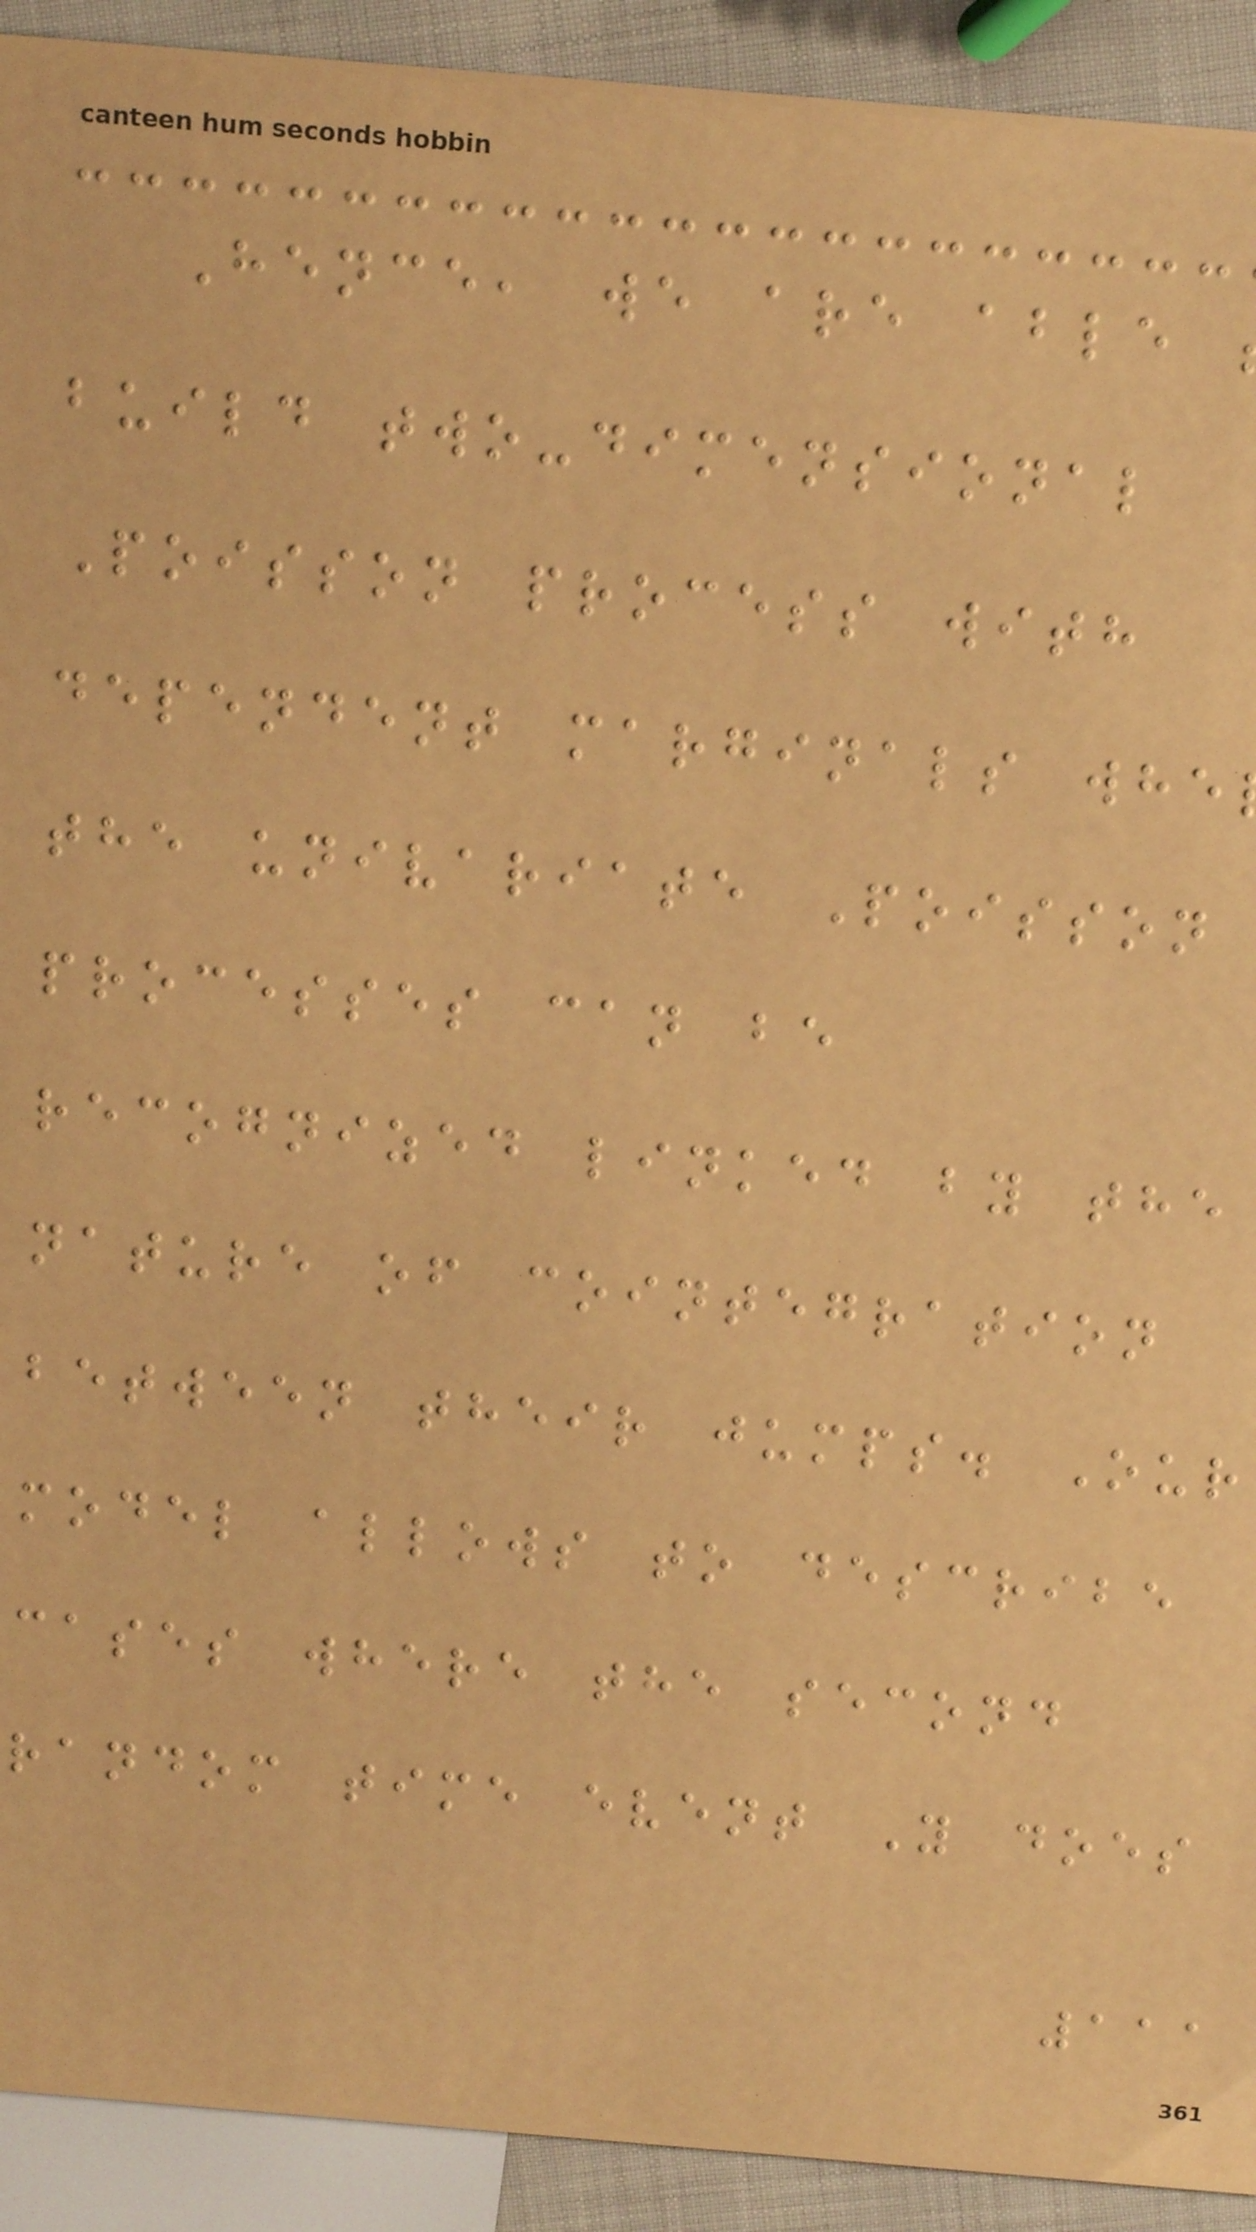Hence, we are able
build two-dimensional
Poisson process with
dependent marginals whe
the univariate Poisson
processes can be
recognized linked by the
nature of cointegration
between their jumps. Our
model allows to describe
cases where the second
random time event Y does
111
